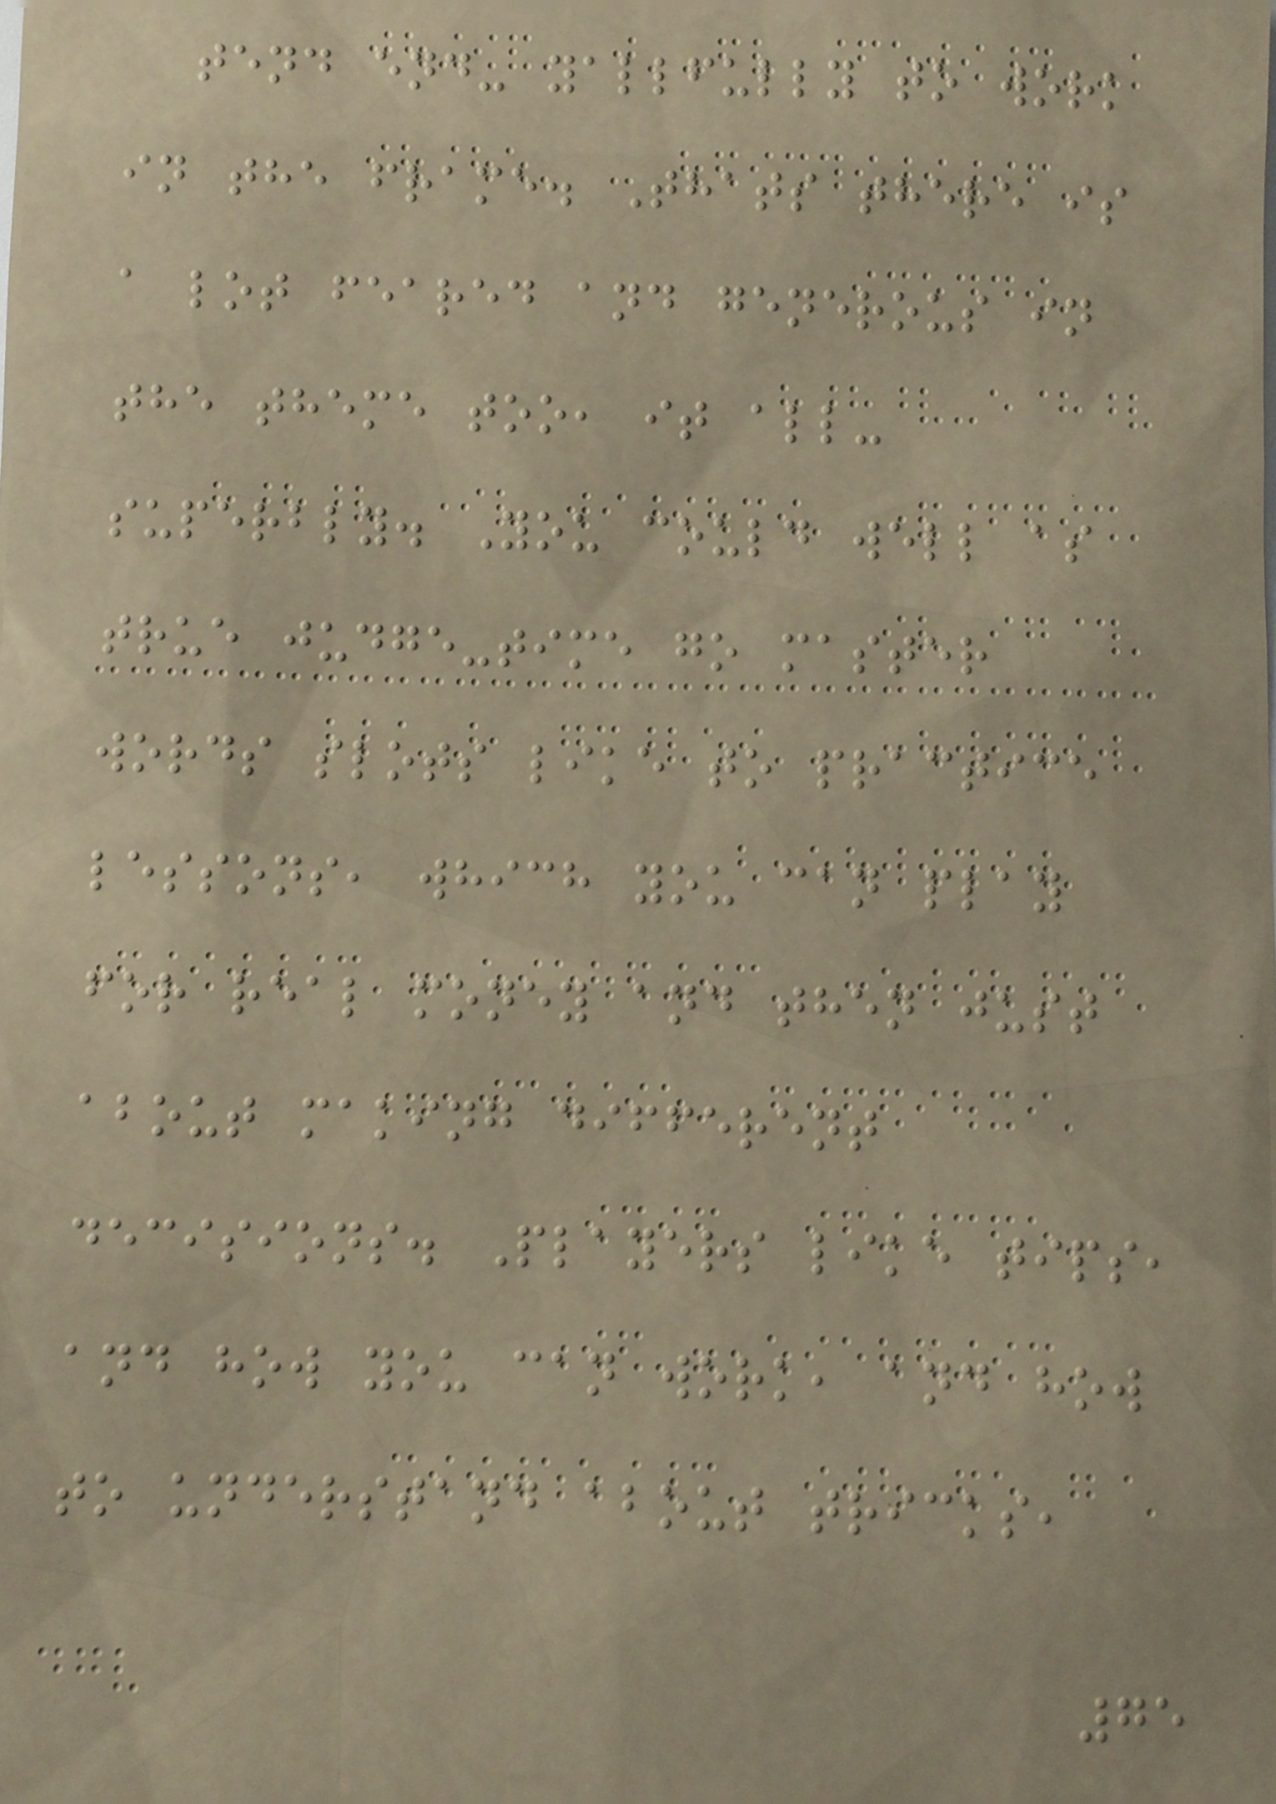tend end- yallfully to work
in the frame. Thats there is
a lot feared and generous in
the theme too, it all-
superbly. You could well as
true judge-time go master
words slots like to practice
lessons, which you can play
for real money and then just
about making different
decisions. Players like tips,
and how you can work, and how
to understand about tricks,
75
